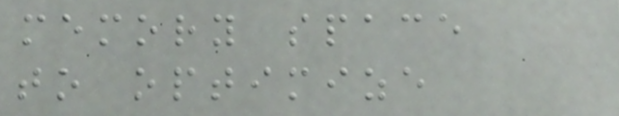memory space
to optimize
